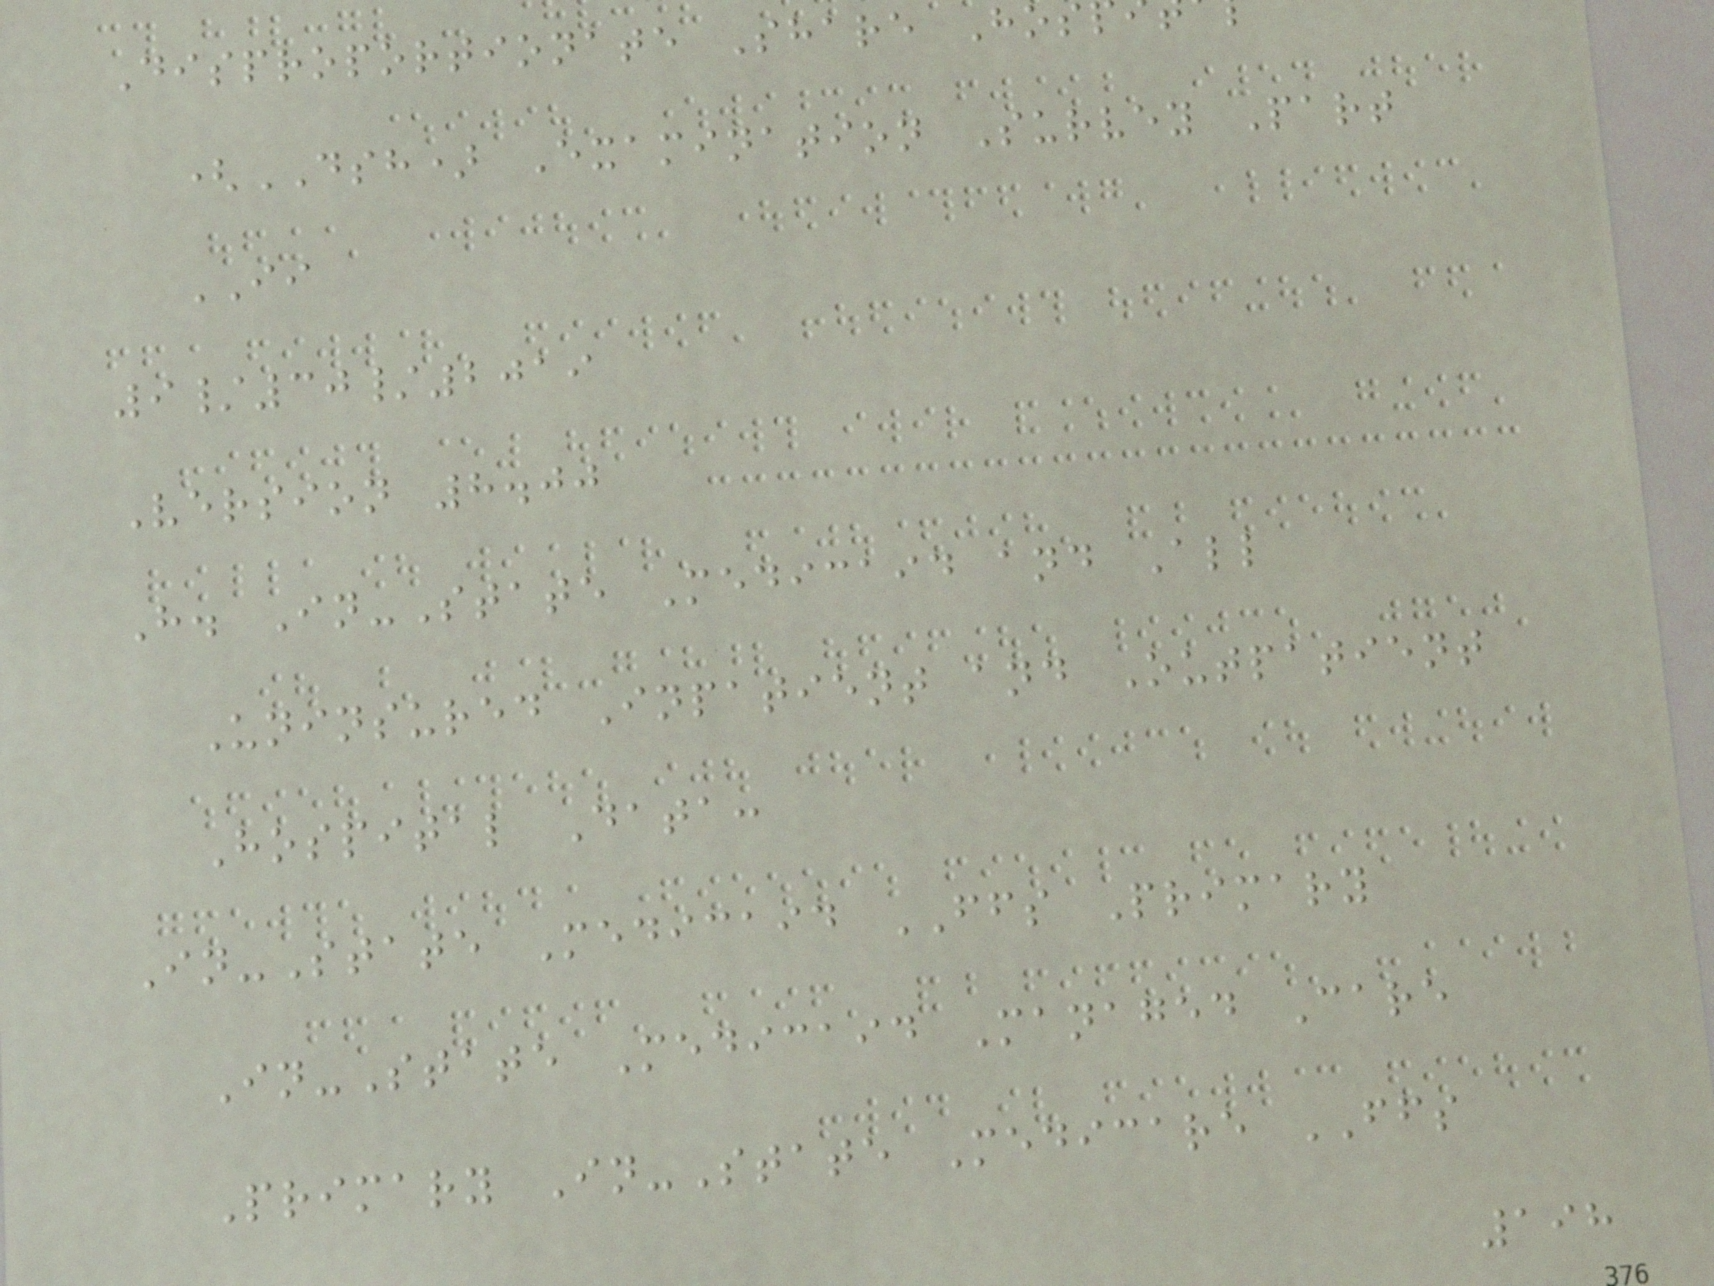Disproportionate Share Hos
(DSH) Examination Survey Part
II
9/30/2019
Version 8.00
H. In-State Medicaid and All
Uninsured Inpatient and Outpatient
Hospital Data:
In-State Medicaid FFS Primary
In-State Medicaid Managed Care
Primary In-State Medicare FFS
198
